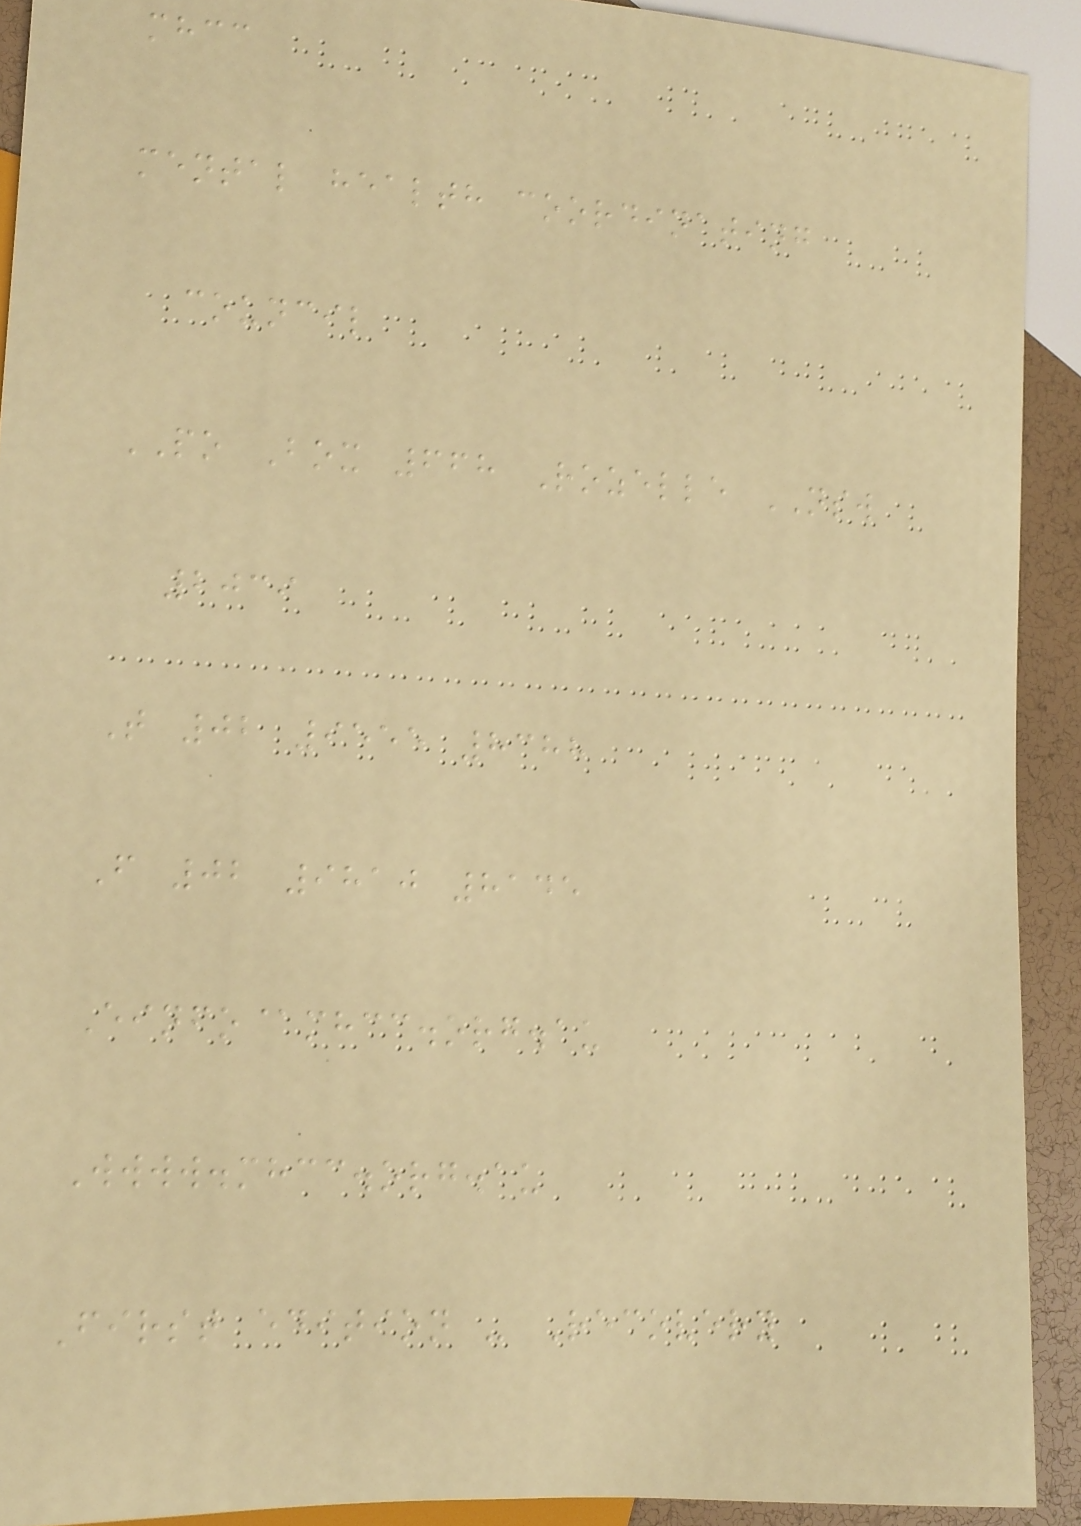mhcc
mental health coordinating
council
PO Box 668 Rozelle NSW
2039
T 02 9555 8388
F 02 9810 8145
Einfo@mhcc.org.au
Wwww.mhcc.org.au
First edition - Recovery
